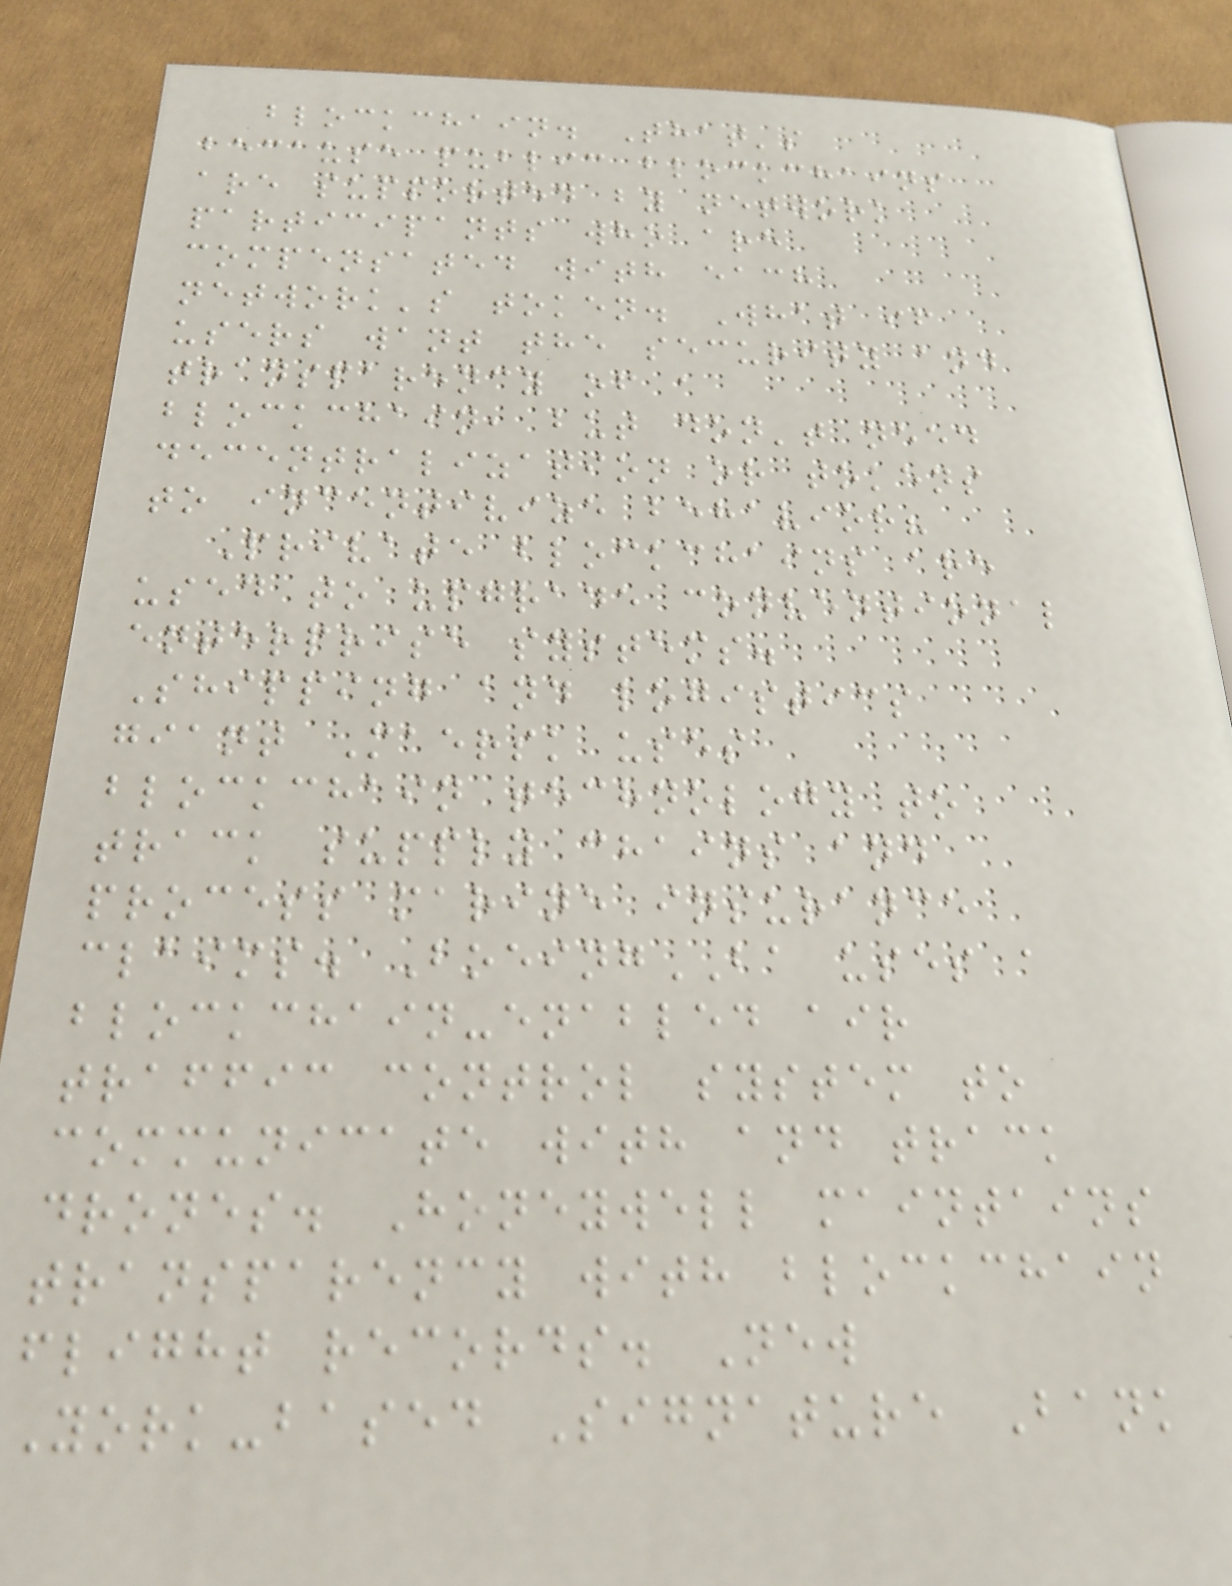blockchain. That's
because public blockchains
are supported by network
participants who are
compensated with each
network's token. What if
users want the security and
transparency of a
blockchain, but don't need
decentralization or tokens
to incentivize behavior?
Private blockchains are
used to upgrade conventional
enterprise systems.
Shipping and logistics
giant Maersk uses
blockchain technology to
track supply chains and
process marine insurance
claims. BoeingBA uses a
blockchain-enabled air
traffic control system to
communicate with and track
drones. Honeywell maintains
transparency with blockchain
flight records. New
York-based Signature Bank
